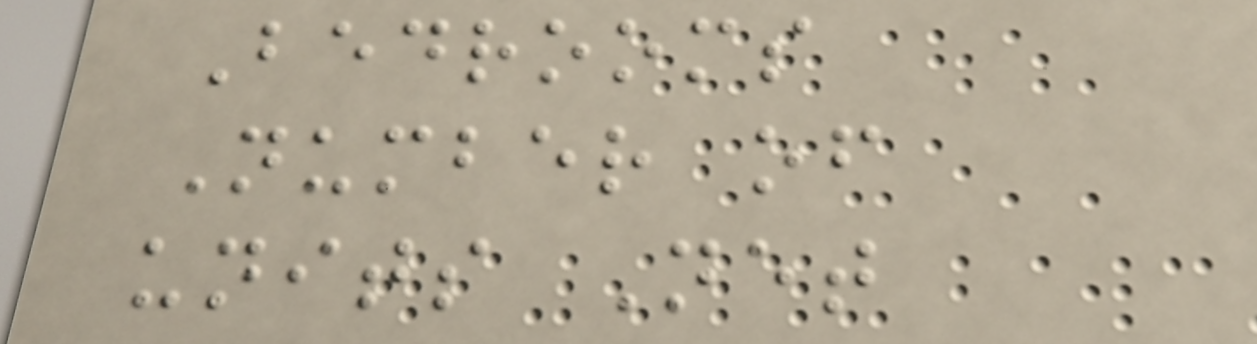Bedrooms
Number of
units Net
